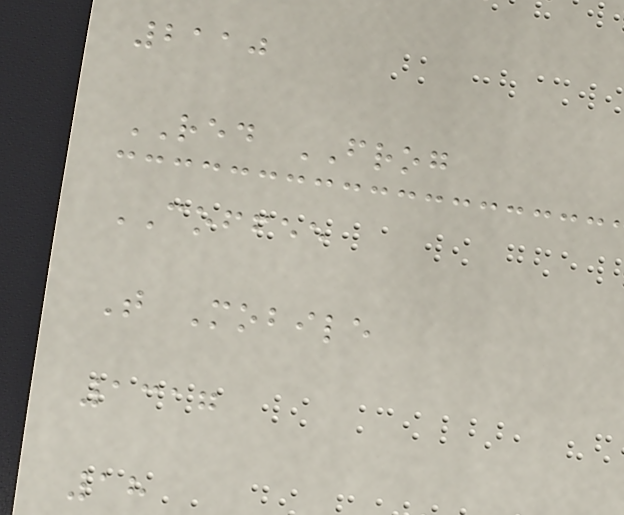2110
RED FROG
COFFEE
T Mobile
1317
18
